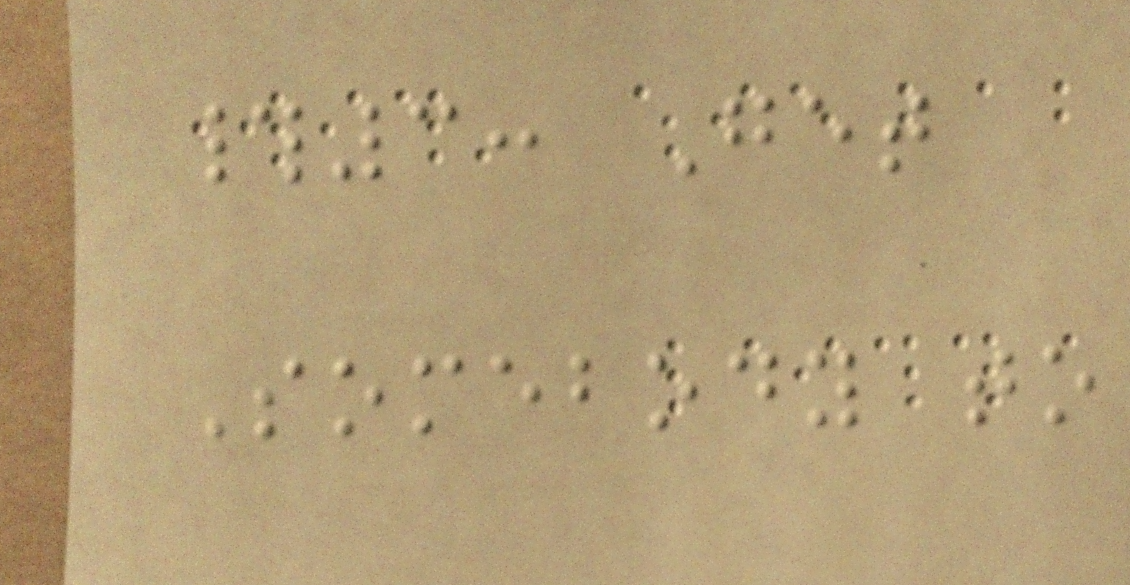#3: Get
Somebody to
